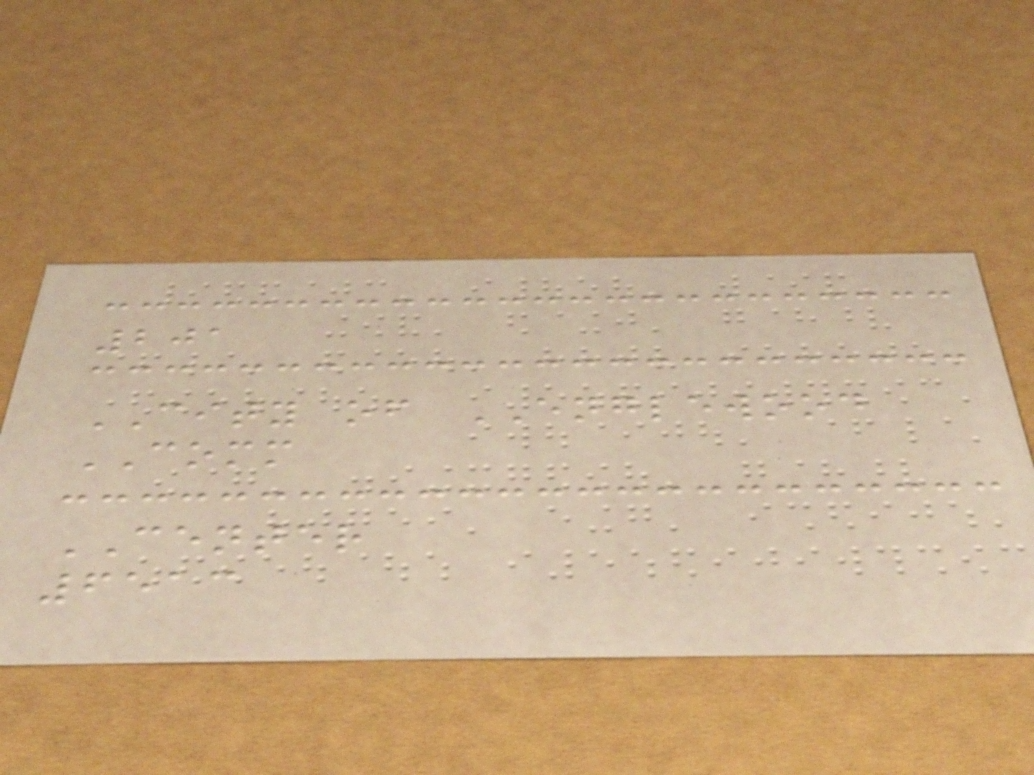201
CITY of ENGLEWOOD
COMM
CENTER
6513
